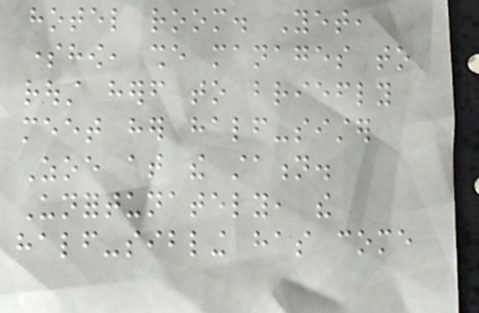hotel room. Yet,
somehow, she manages to
roust herself to briefly
meet her half-sister
Zoe at the station.
Unfortunately, the
half-sibling has come
